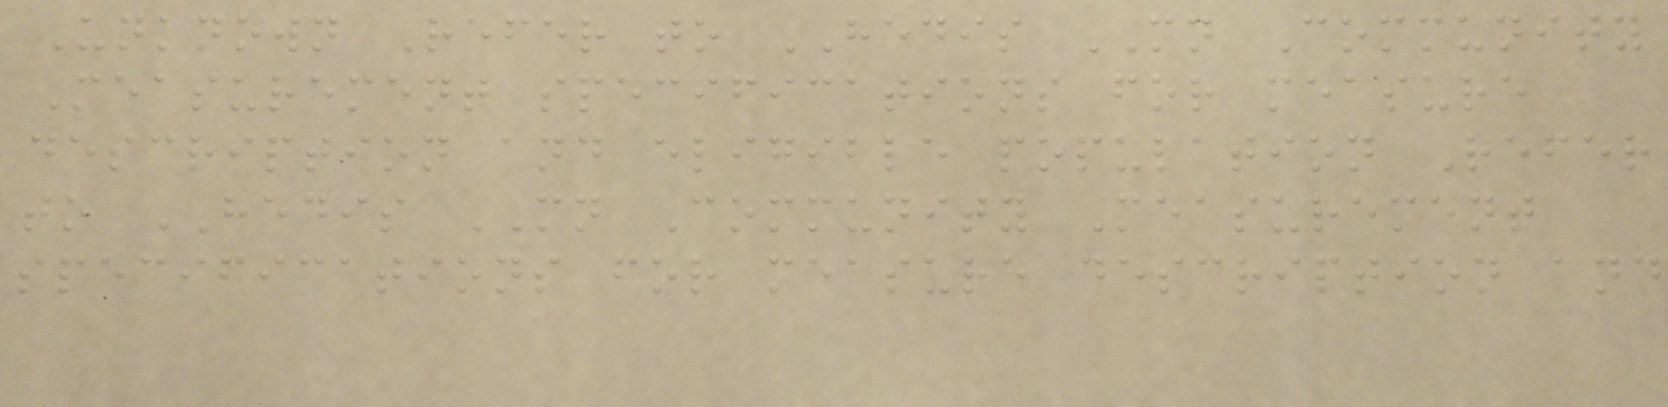Unknown Refer to HEDIS MN Community
Measurement specifications for measure
description and eligible population Refer
to HEDIS MN Community Measurement
specifications for measure description and
